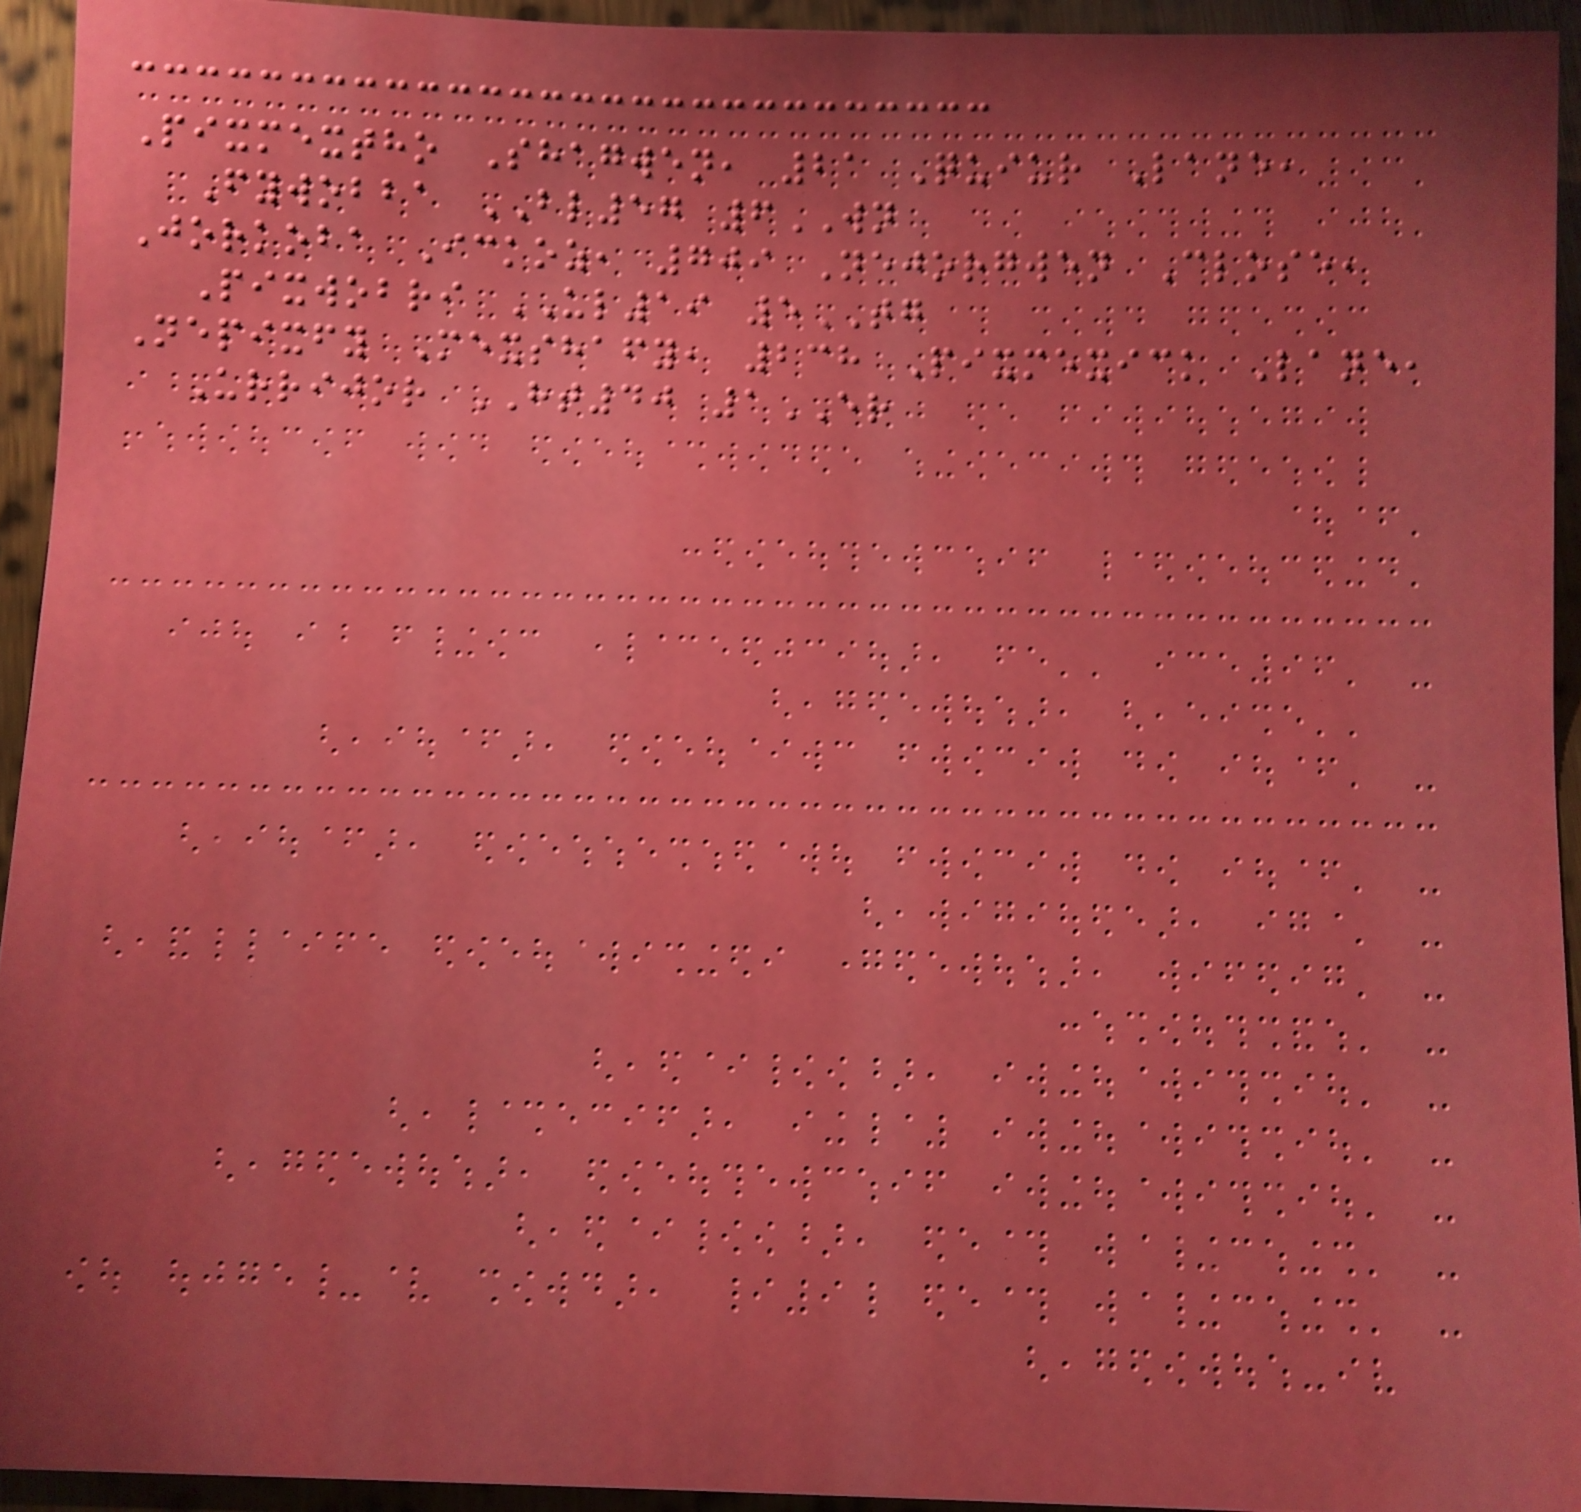Pixmextho Shagwen, 21 Quiur Lane,
Fywobba BL57 6WN
Jorkoba Ickoz, 709 Nejorgwen Close,
Pixwobri UL19 5TG
Nepixfy Mexshafy, 238 Pixmexick Lane,
Urrijor HT40 1ER
